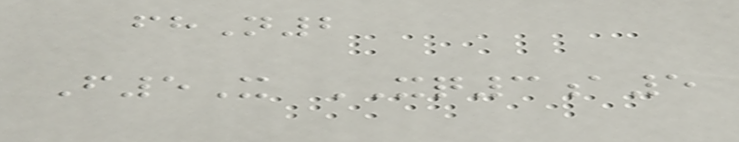fhN2
F5X XQ3a5
